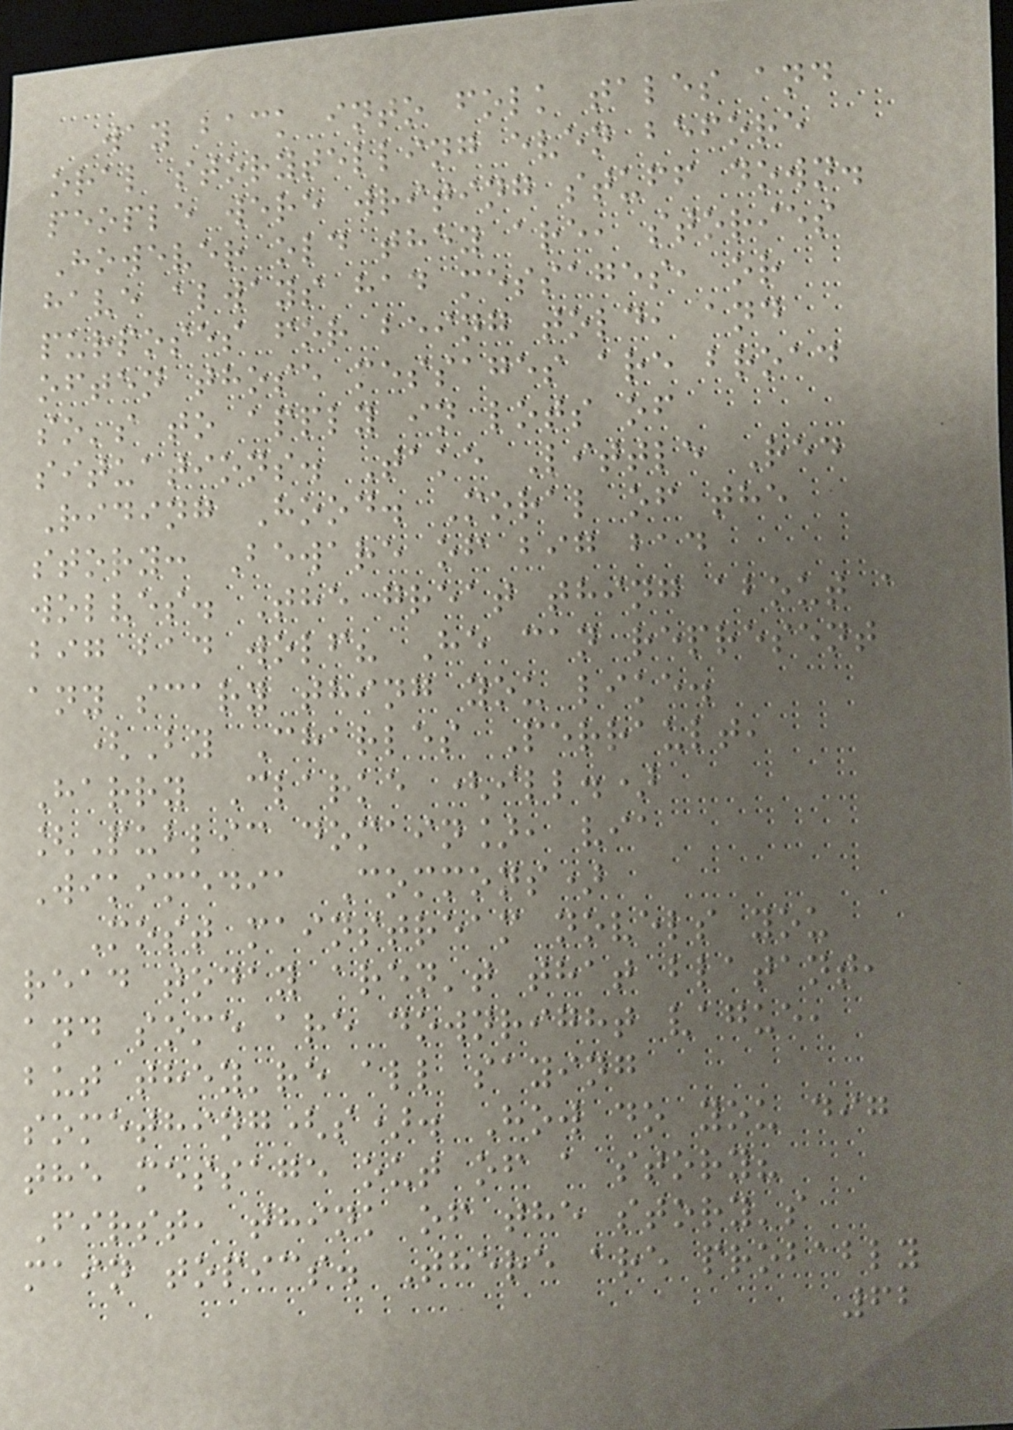way back into folk tales and
oral storytelling even before
people were writing stuff down.
However old they are, stories
have always had messages, or
purposes for being told, and
often those messages are broad
so's to apply in lots of
situations. Take Little Red
Riding Hood. Moral of the
story: Beware of big bad
wolves. The great thing about a
big bad wolf? He can represent
any scary thing you like.
(By Charles Perrault,
Harry Clarke (ill.)
[Public domain], via
Wikimedia Commons)
Most mainstream novels you
read today aren't that blatant,
and some are downright vague,
but they're all saying
something(s). How do you dig
the message out of a story?
First, think of the story's
main topics. There are probably
62
